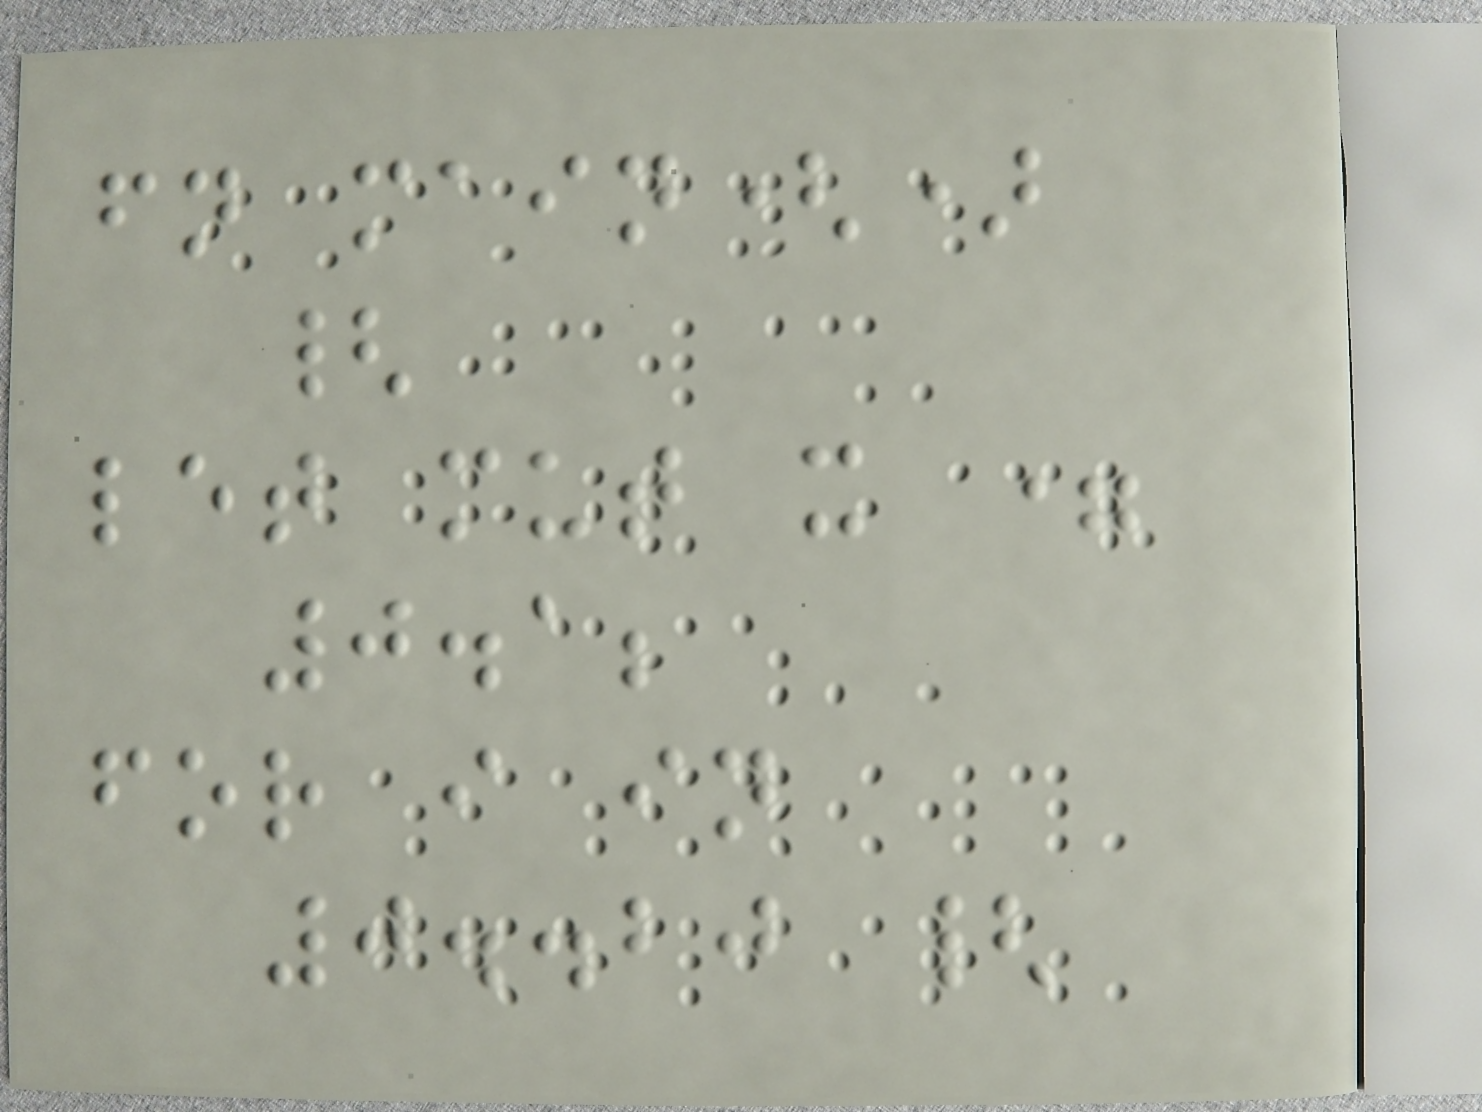fn main()
{
let mut x =
0.1;
for i in
0..20 {
